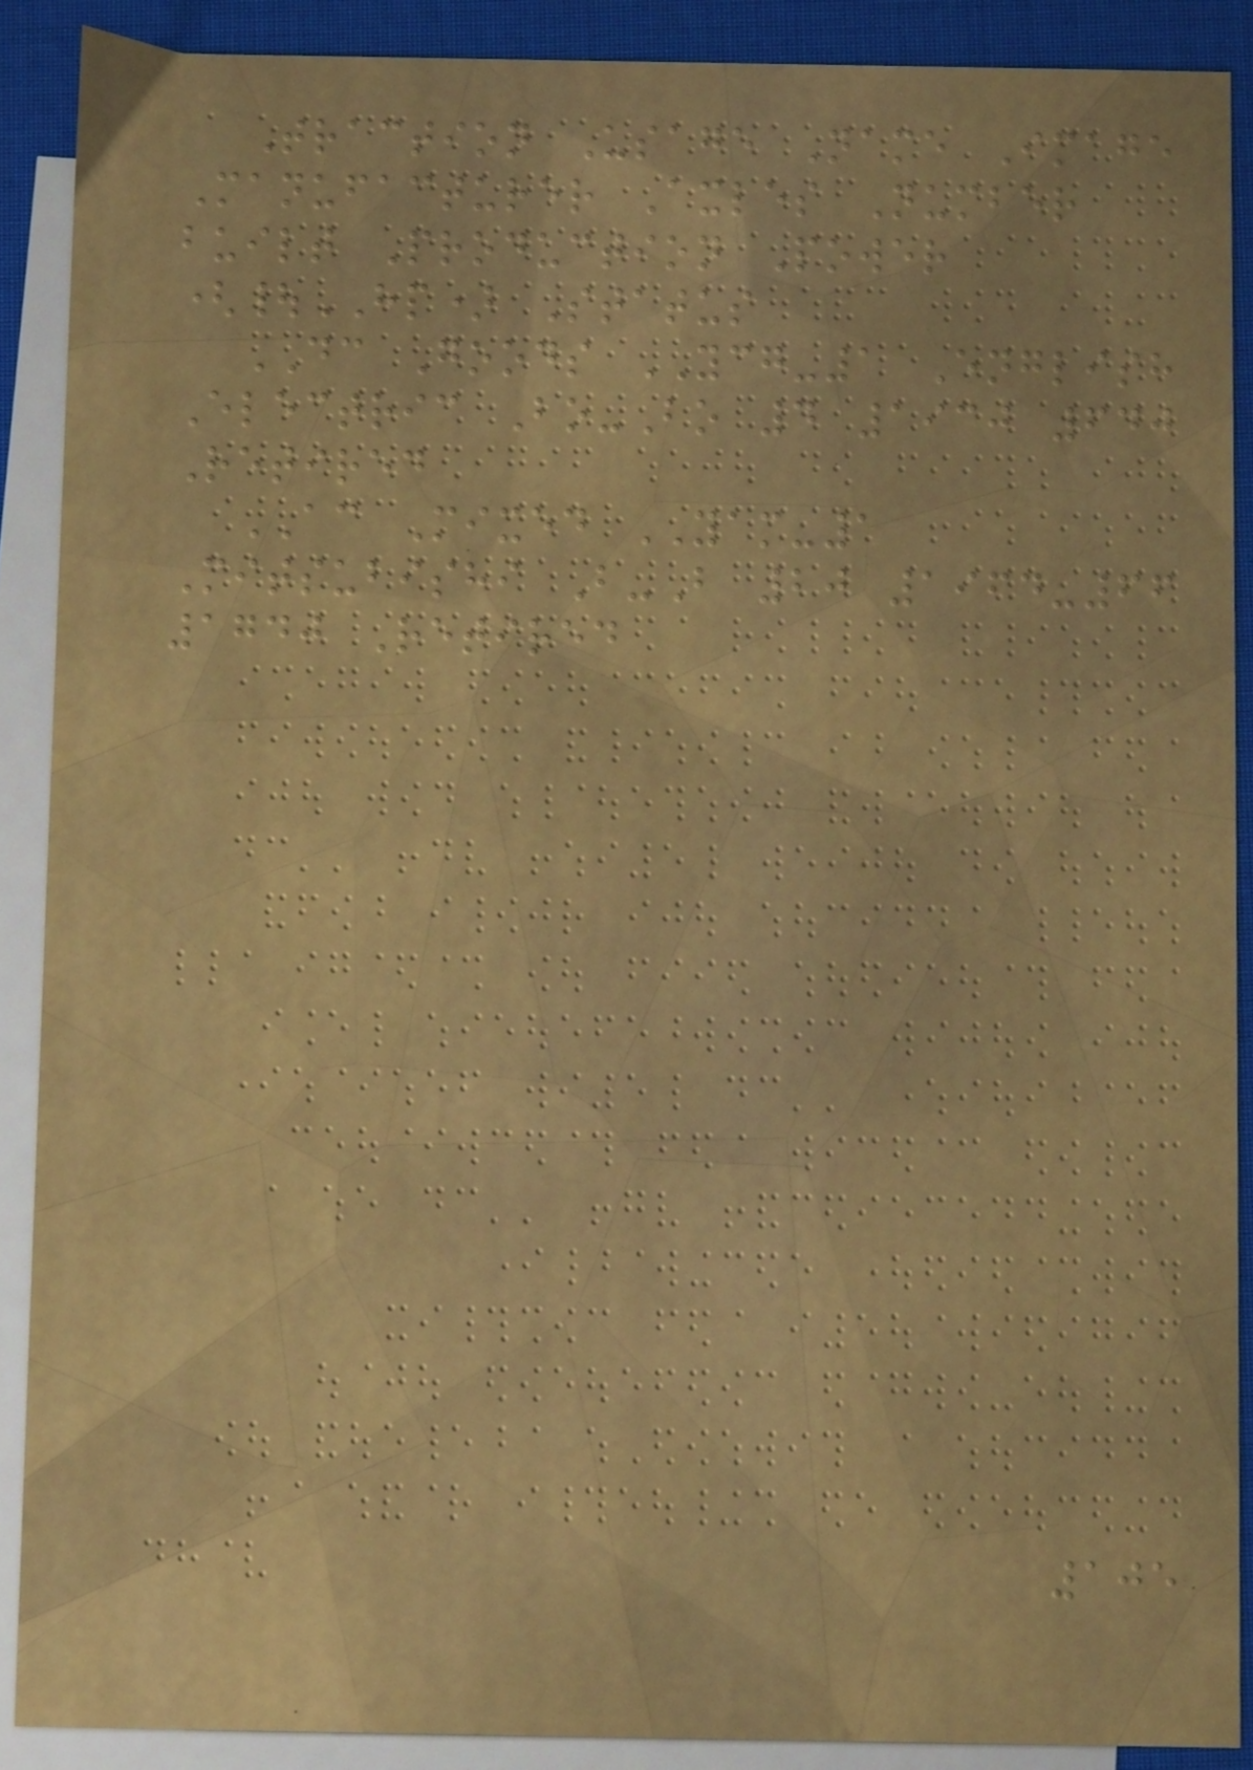Traction Usage Name Image
Manufacturer Axles Number
built Production Power
(|HP) Status
DC Goods YCG-1 English
Electric Bo-Bo 4 1930 640
Retired
AC Mixed YAM-1
Mitsubishi B-B 20 1964-66
1740 Retired
105
